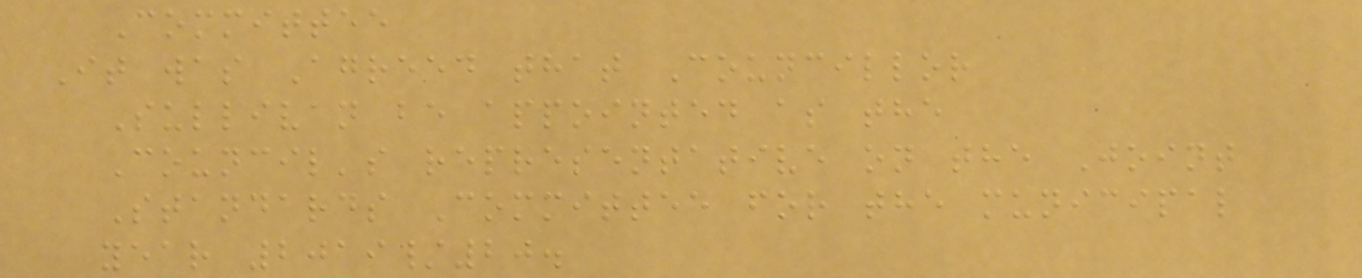Committee
It was Agreed that Councillor
Sullivan be appointed as the
Council's representative on the Joint
Standards Committee for the municipal
year 2019/20.
